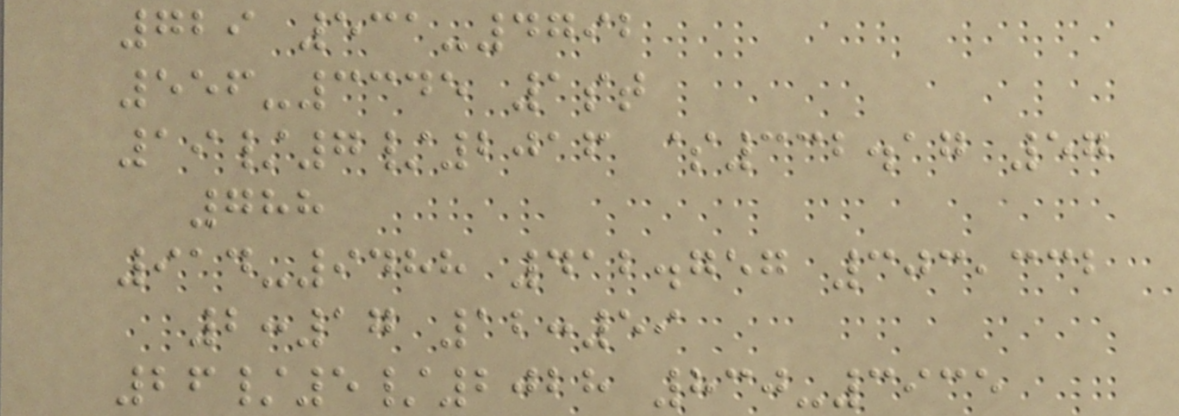729 531-4792
556-3345 1st
19/7/2016 $332.17 57
788
914-9488 412.757 303,332
2:17 12:59
26/5/2028 830-3935
